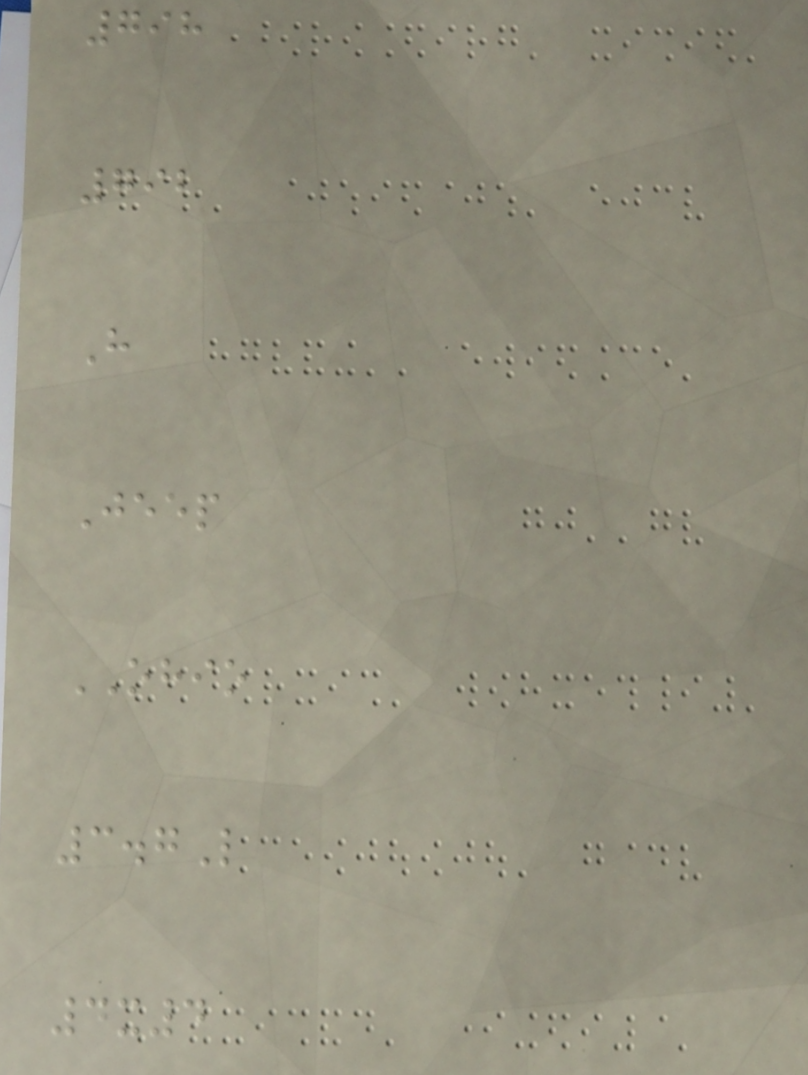798
792
H
Jeep
OHIO
3.7L
4x4
